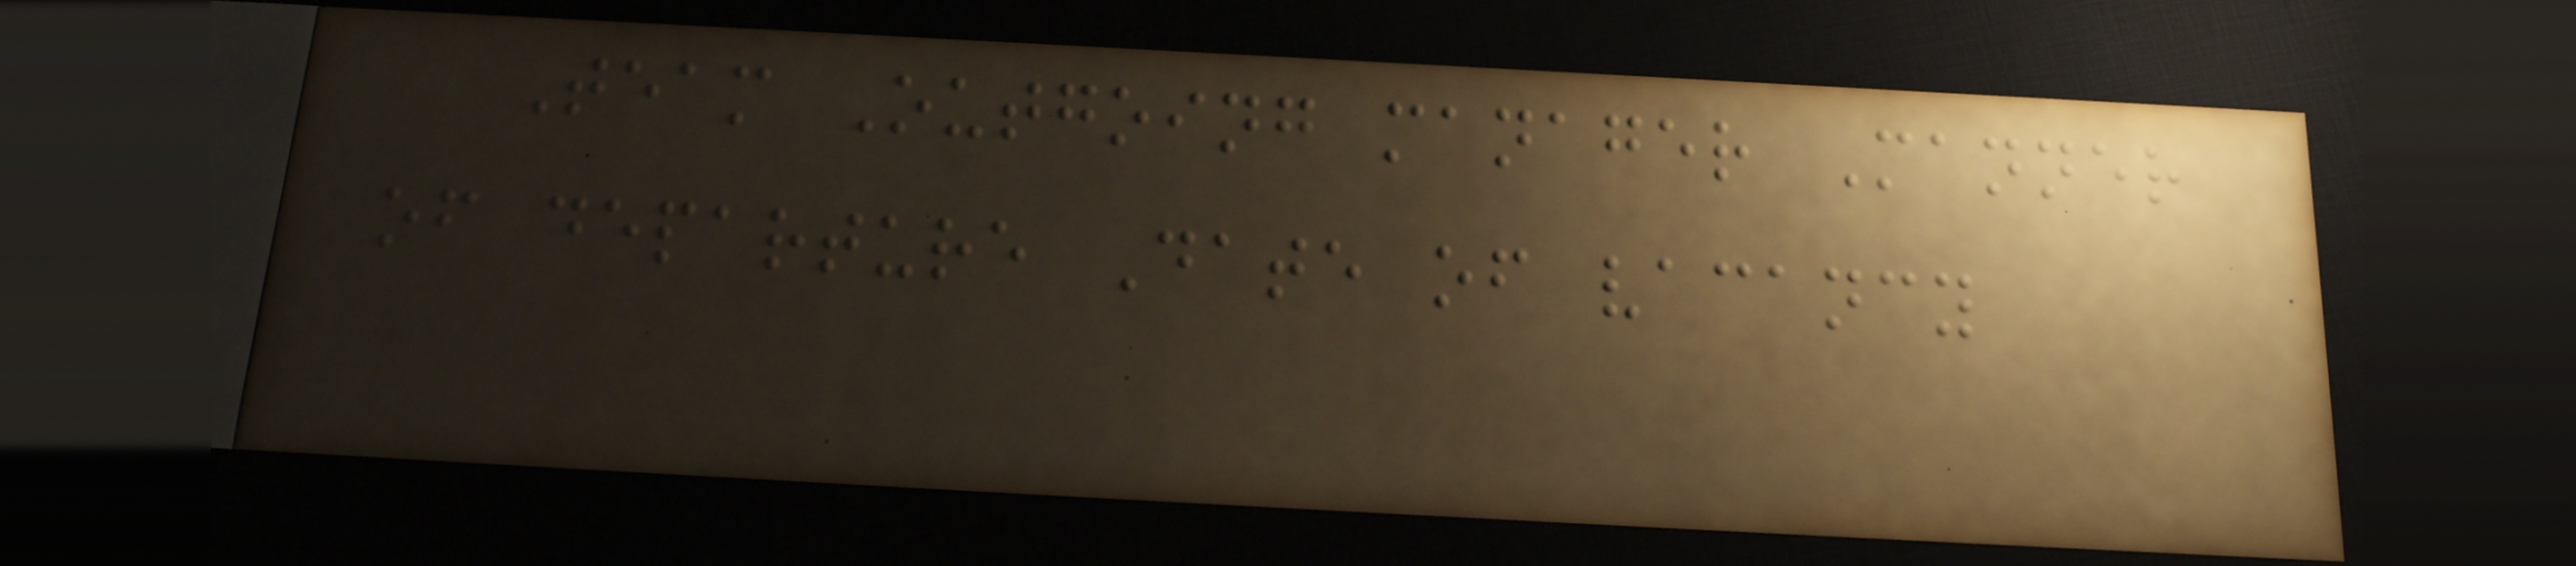Team Outgoing manager Manner
of departure Date of vacancy
